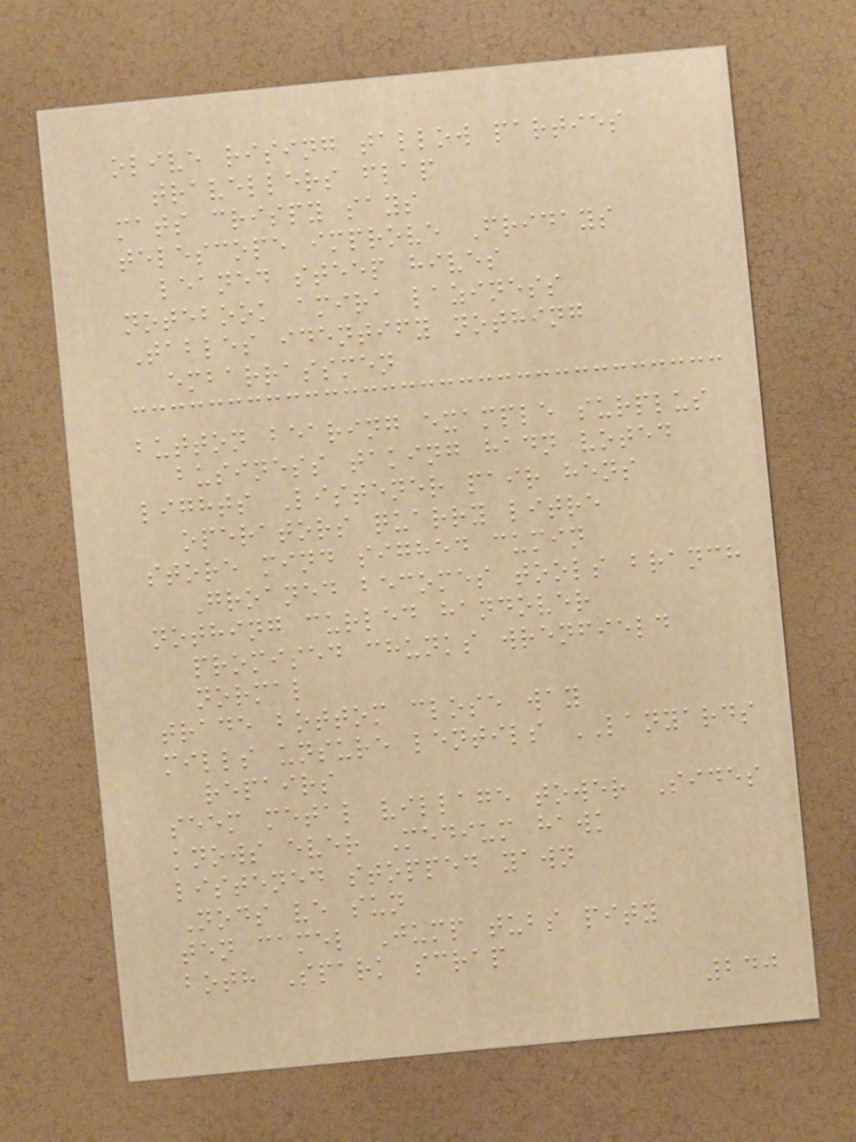olive rising tallow parties
travellers flap
mats crispy says
telescope improve Fridays
leaned steep hives
notebook amira laziness
Tables identify nothing
embarrassmen
button bearing example surplus
business taking hadn voted
lights Listener pair hens
operators quarry litre
store mind sighed cumin
Groaned becomes tools branch
nothing curled handover
promised chunks wrenfield
normal
trade bottom close way
mills unsure lentils LANYARDS
repairs
seem metal village tower Sides
knows ever Medium hawk
listened stopped yawn
Nods ve sun
ten camel Jump tubs pity
both Spark scrap
240
